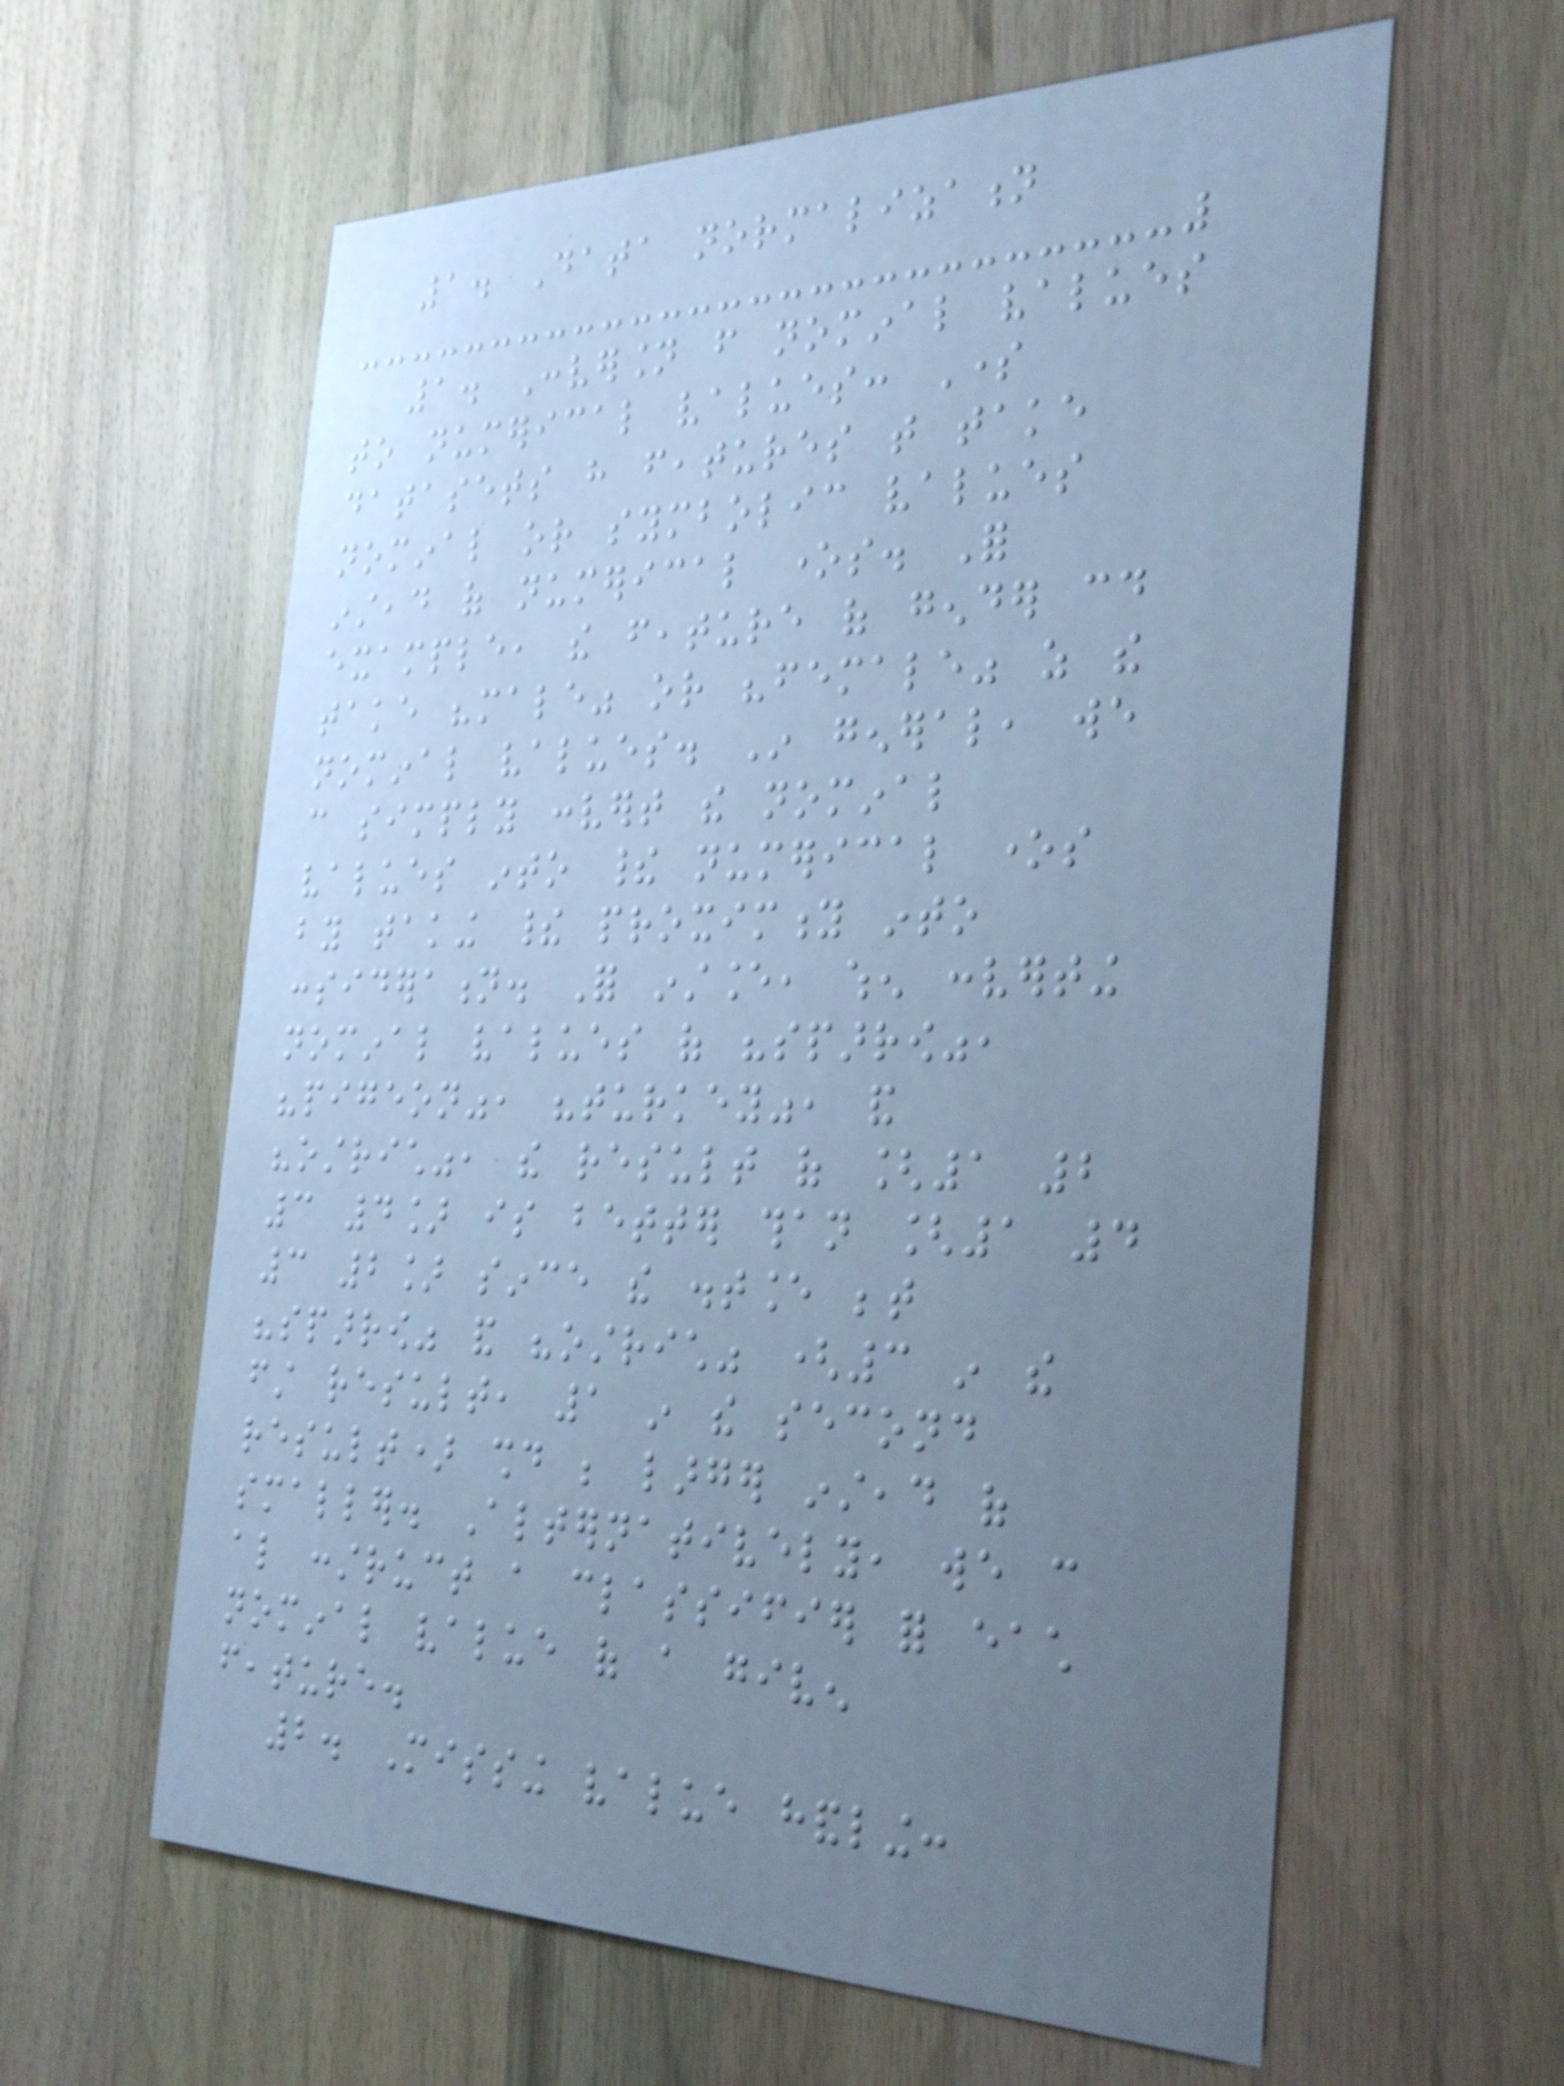1. Data normalization
1. Conversion from nominal values
to numerical values: Some
datasets have features that take
nominal or symbolic values
instead of numerical ones. For
example, the feature of gender could
take "male" or "female" as the
nominal values. In general, we
can simply convert the nominal
values into their numerical ones
by taking their proximity into
consideration. For instance, when converting
nominal values of "sparrow",
"pigeon", "turkey", and
"ostrich", the result of [1 2
3 4] is better than [1 4
3 2] since the distance between
"sparrow" and "ostrich" (3 in the
first result, 1 in the second
result) should be larger instead of
smaller. Alternatively, we can
also construct a classifier for each
nominal value of a given
feature.
2. Missing value handling:
